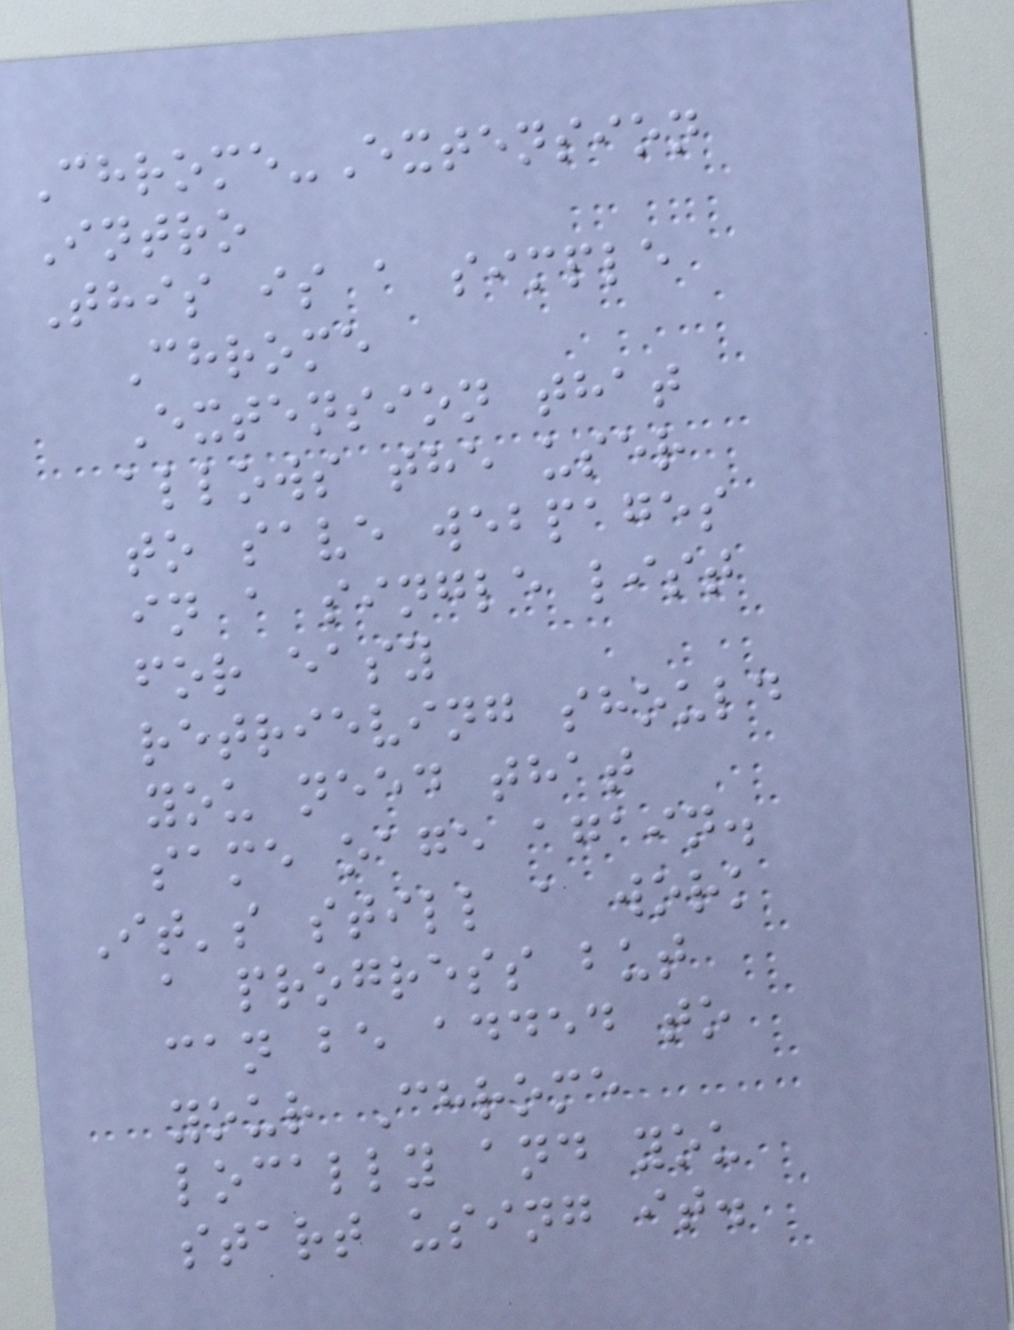Chrome-Extension
Intro
This is a simple
Chrome
Extension that
allows the user
to save webpages
in a single list
for easy
retrieving should
you need that
same oage again.
It's still a work
a progress but
can be added to
your Chrome
locally and you
start using it.
